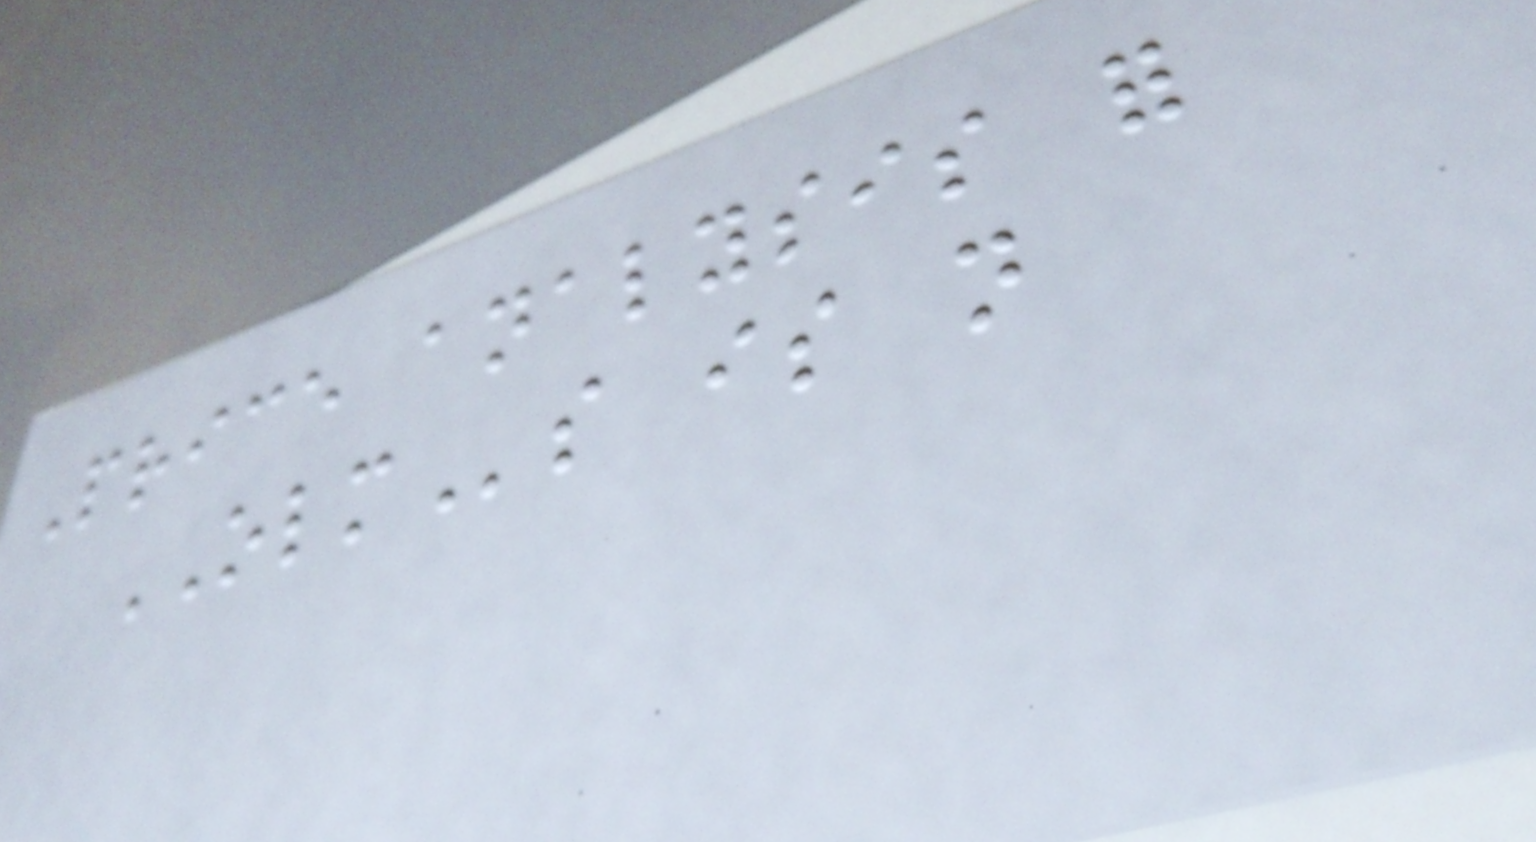Price analysis for
OLMs is not
